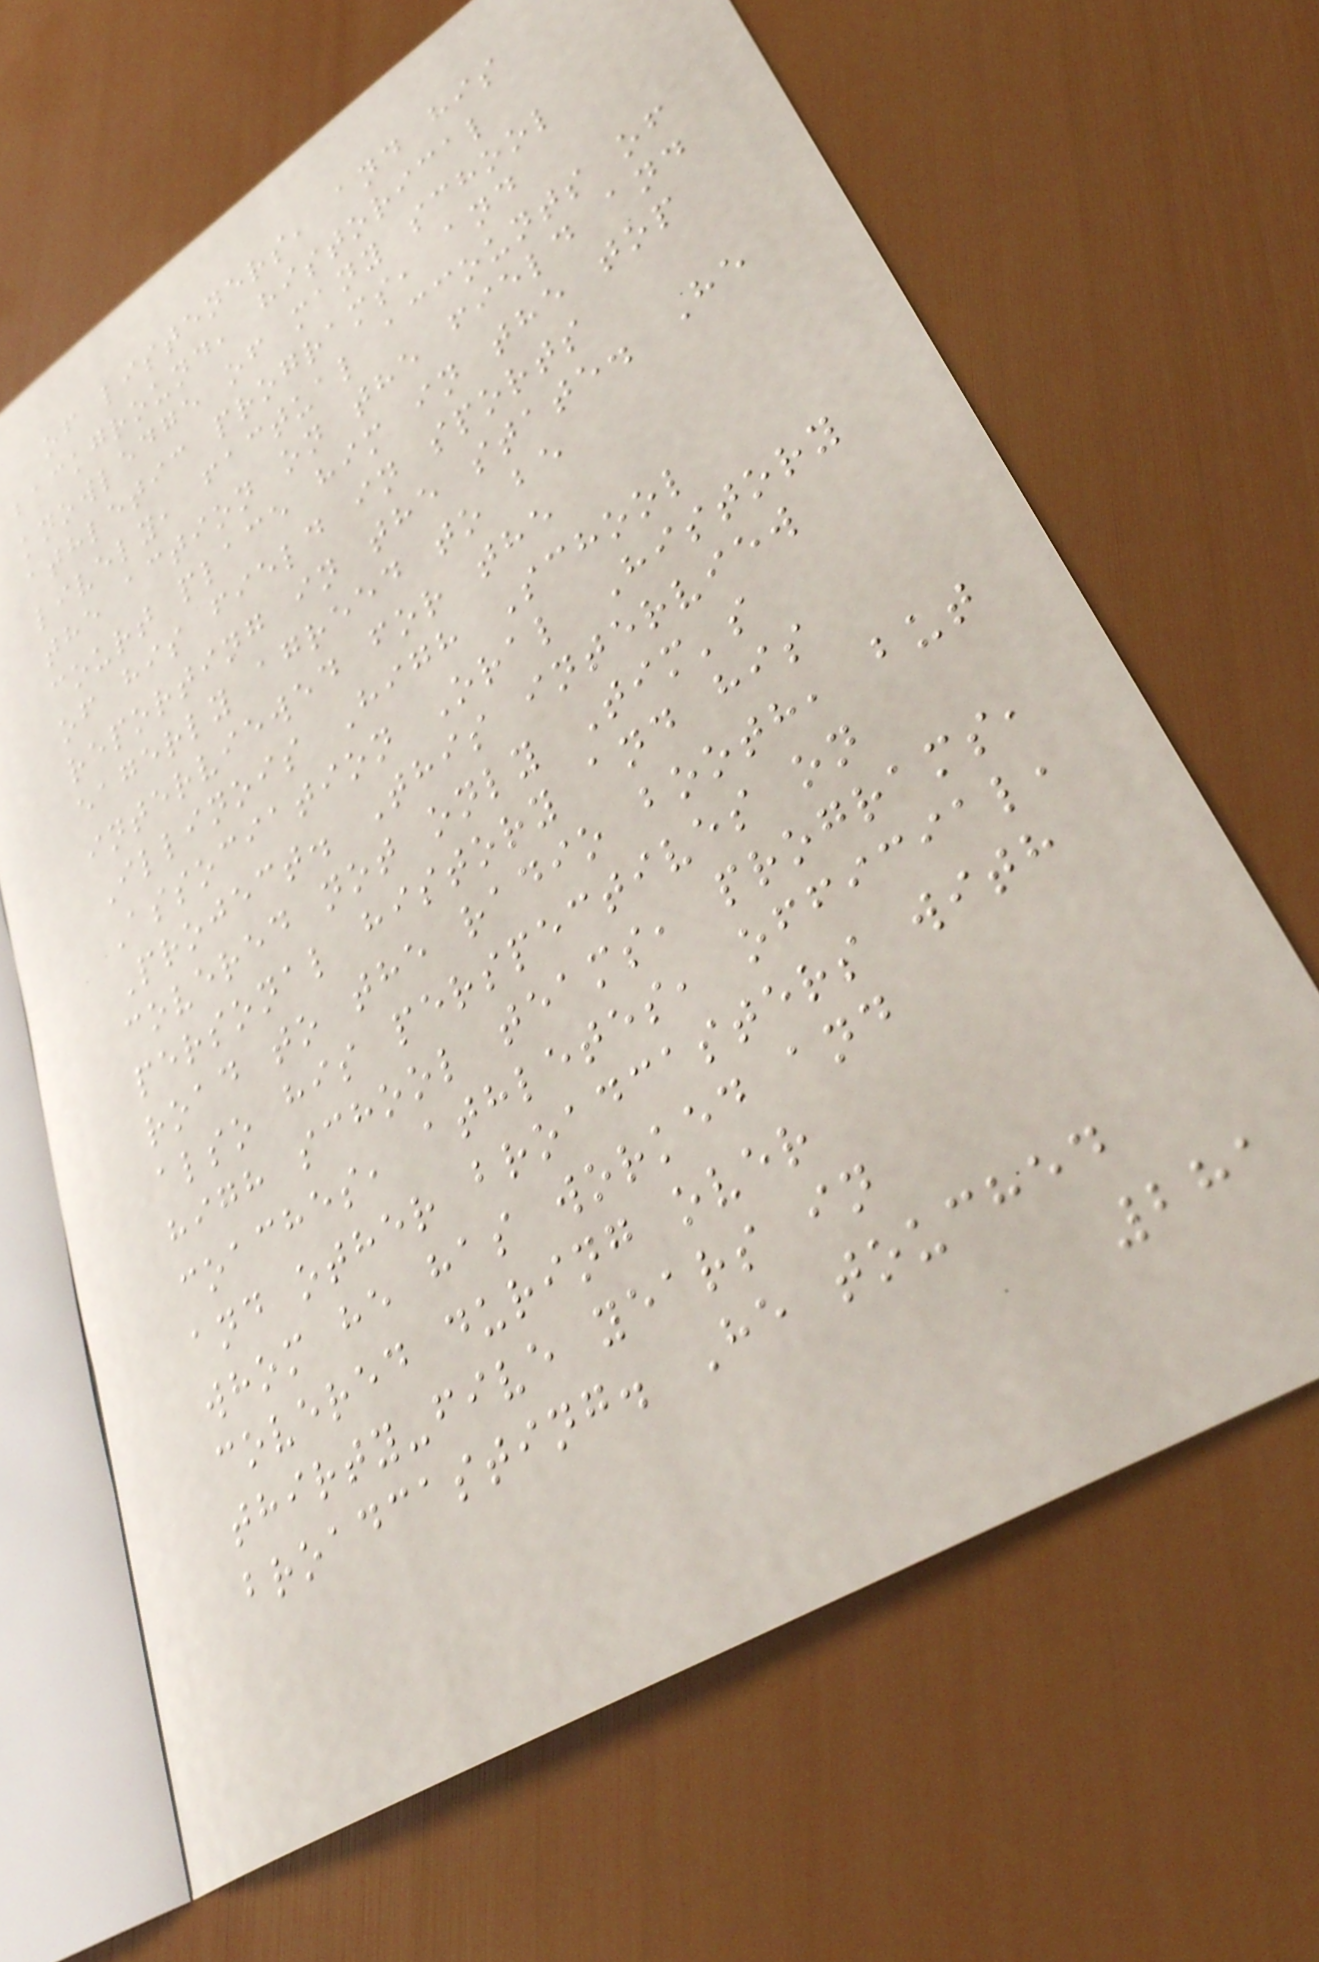of listeners, and his
background, historical
knowledge of many school
athletic programs, and
lively, factual accounts of
the action on the field and
court place him in the top
of his field in sports
reporting in the state. He
eagerly agreed to be
interviewed for the
Illinois High School
Association Oral History
Project. This interview
covered not only Tim's
personal history and his
road to the radio booth, but
also his perspectives on
high school teams, programs,
coaches, athletes, official,
and other broadcasters with
whom he has worked and
covered during over
thirty-five years in
broadcasting. He touched
281
